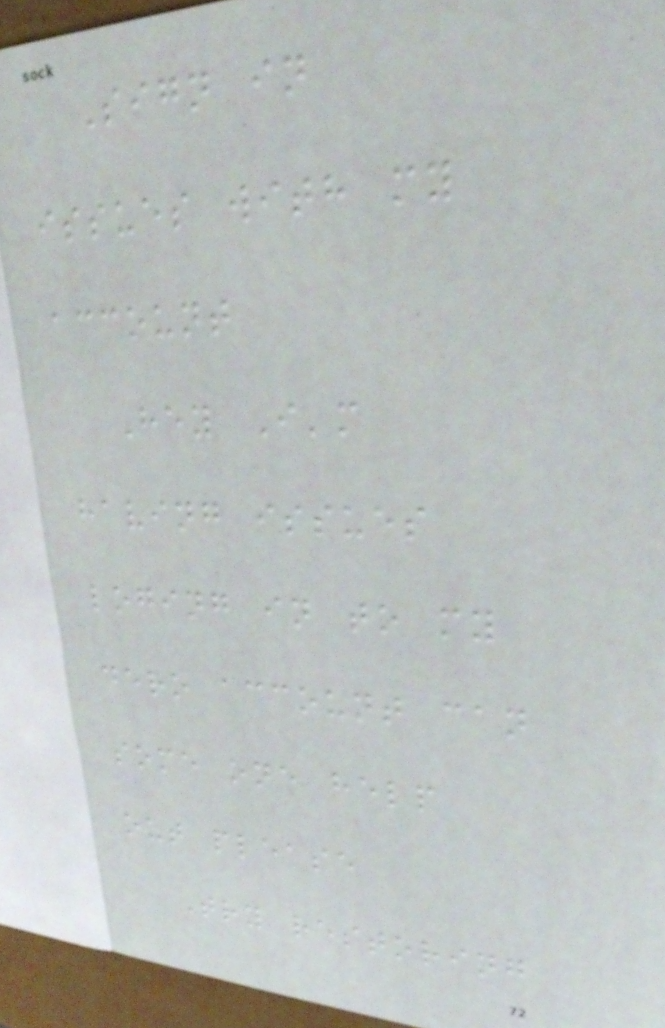Sign in
issues with my
account
Hey I'm
having issues
loging in to my
dero account can
some one help
out please
Try restoring
